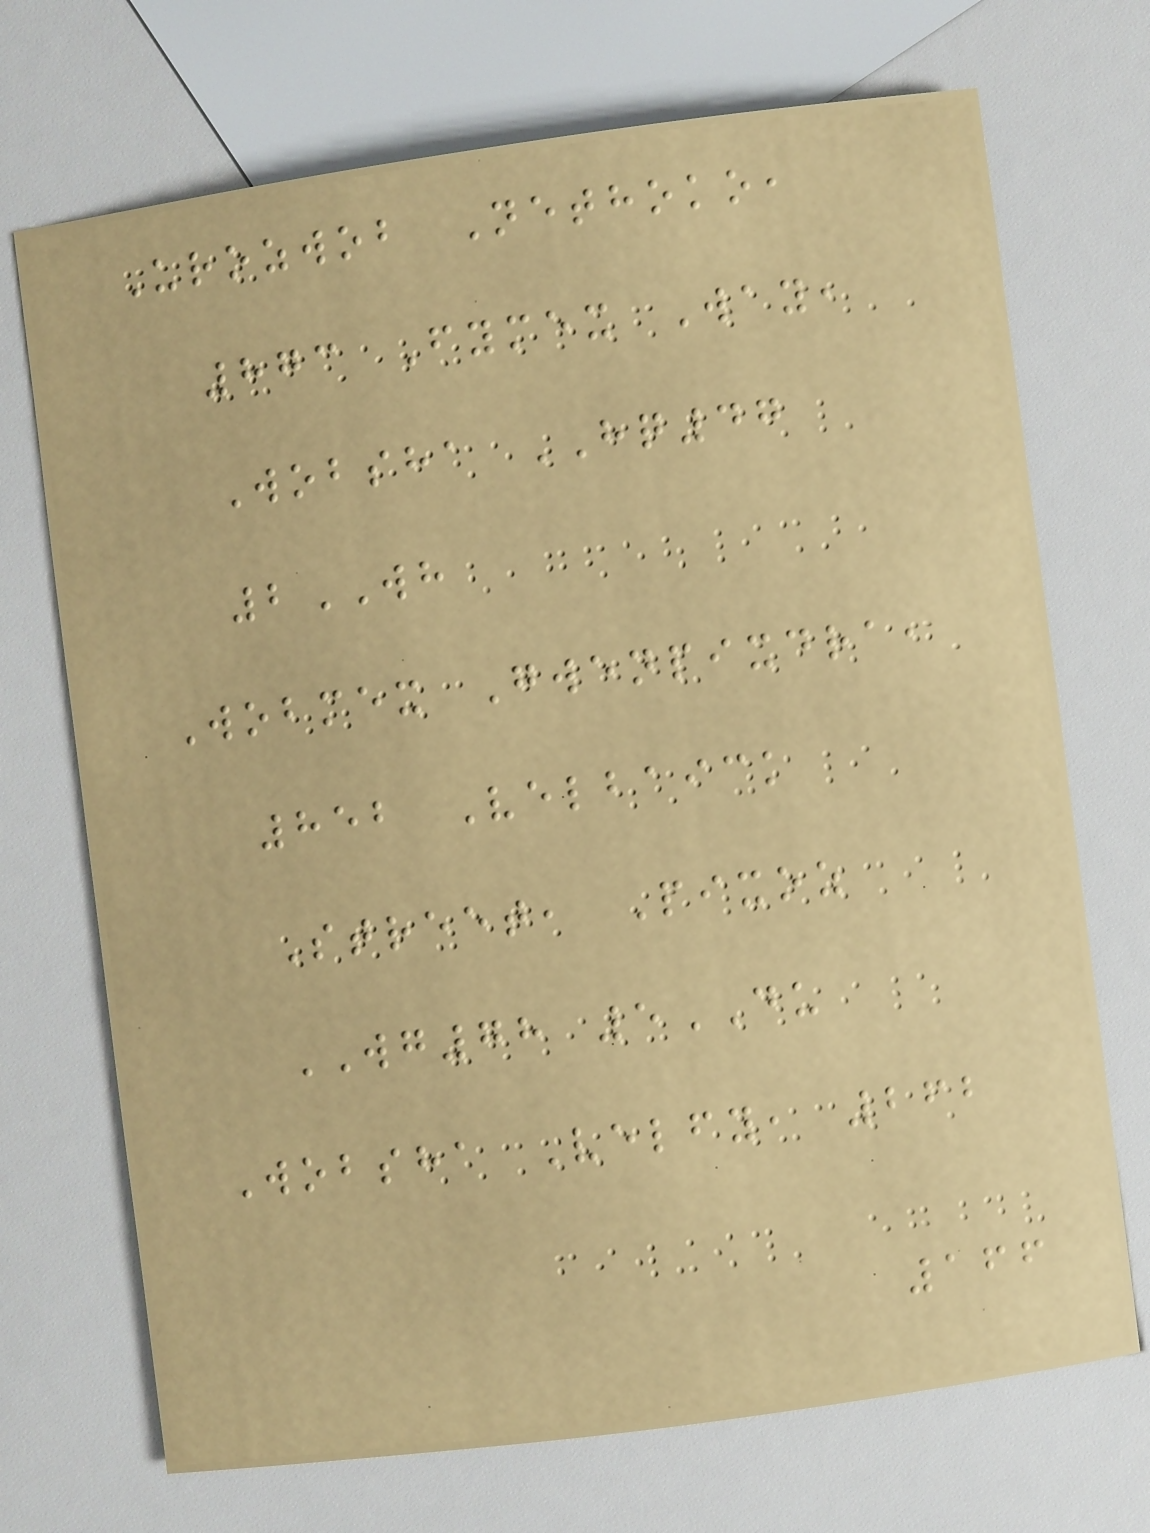Urozwob Nethoko,
873 Fymex Way,
Wobsha HQ47
2WH
Wobmex Gwenpixdra,
852 Velbaick
Street, Pixoz
WG78 5DU
Wobsha Velfy, 262
166
